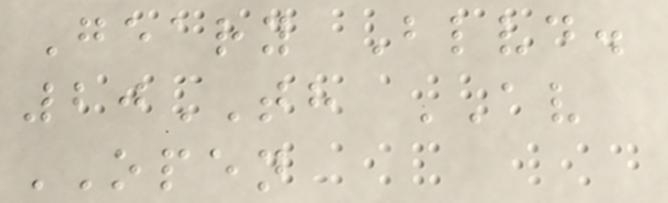Geary Blvd.
20TH AV
OPEN
